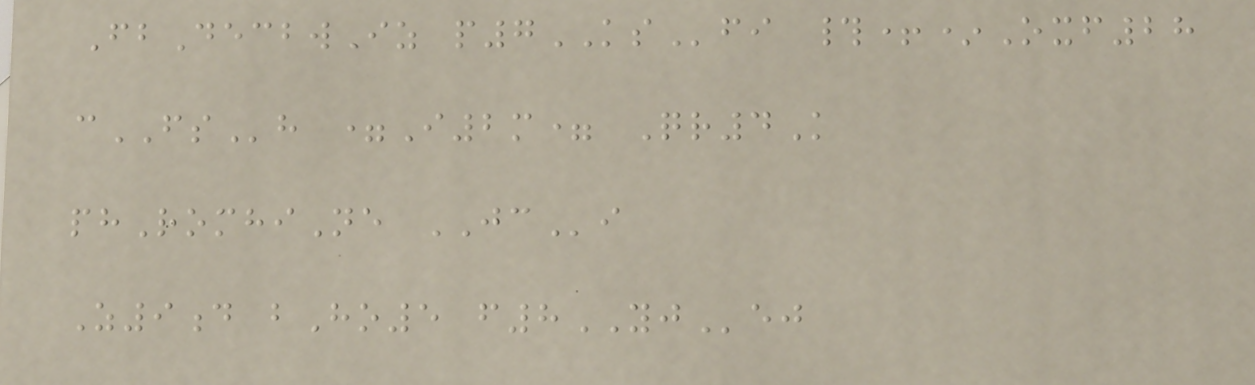FbDecbwIz p7KSfi #+*Oxf28
cFSh =I2m= Qr4K
phRomhiNe JCi
Z9d bHo5 f8YJej
